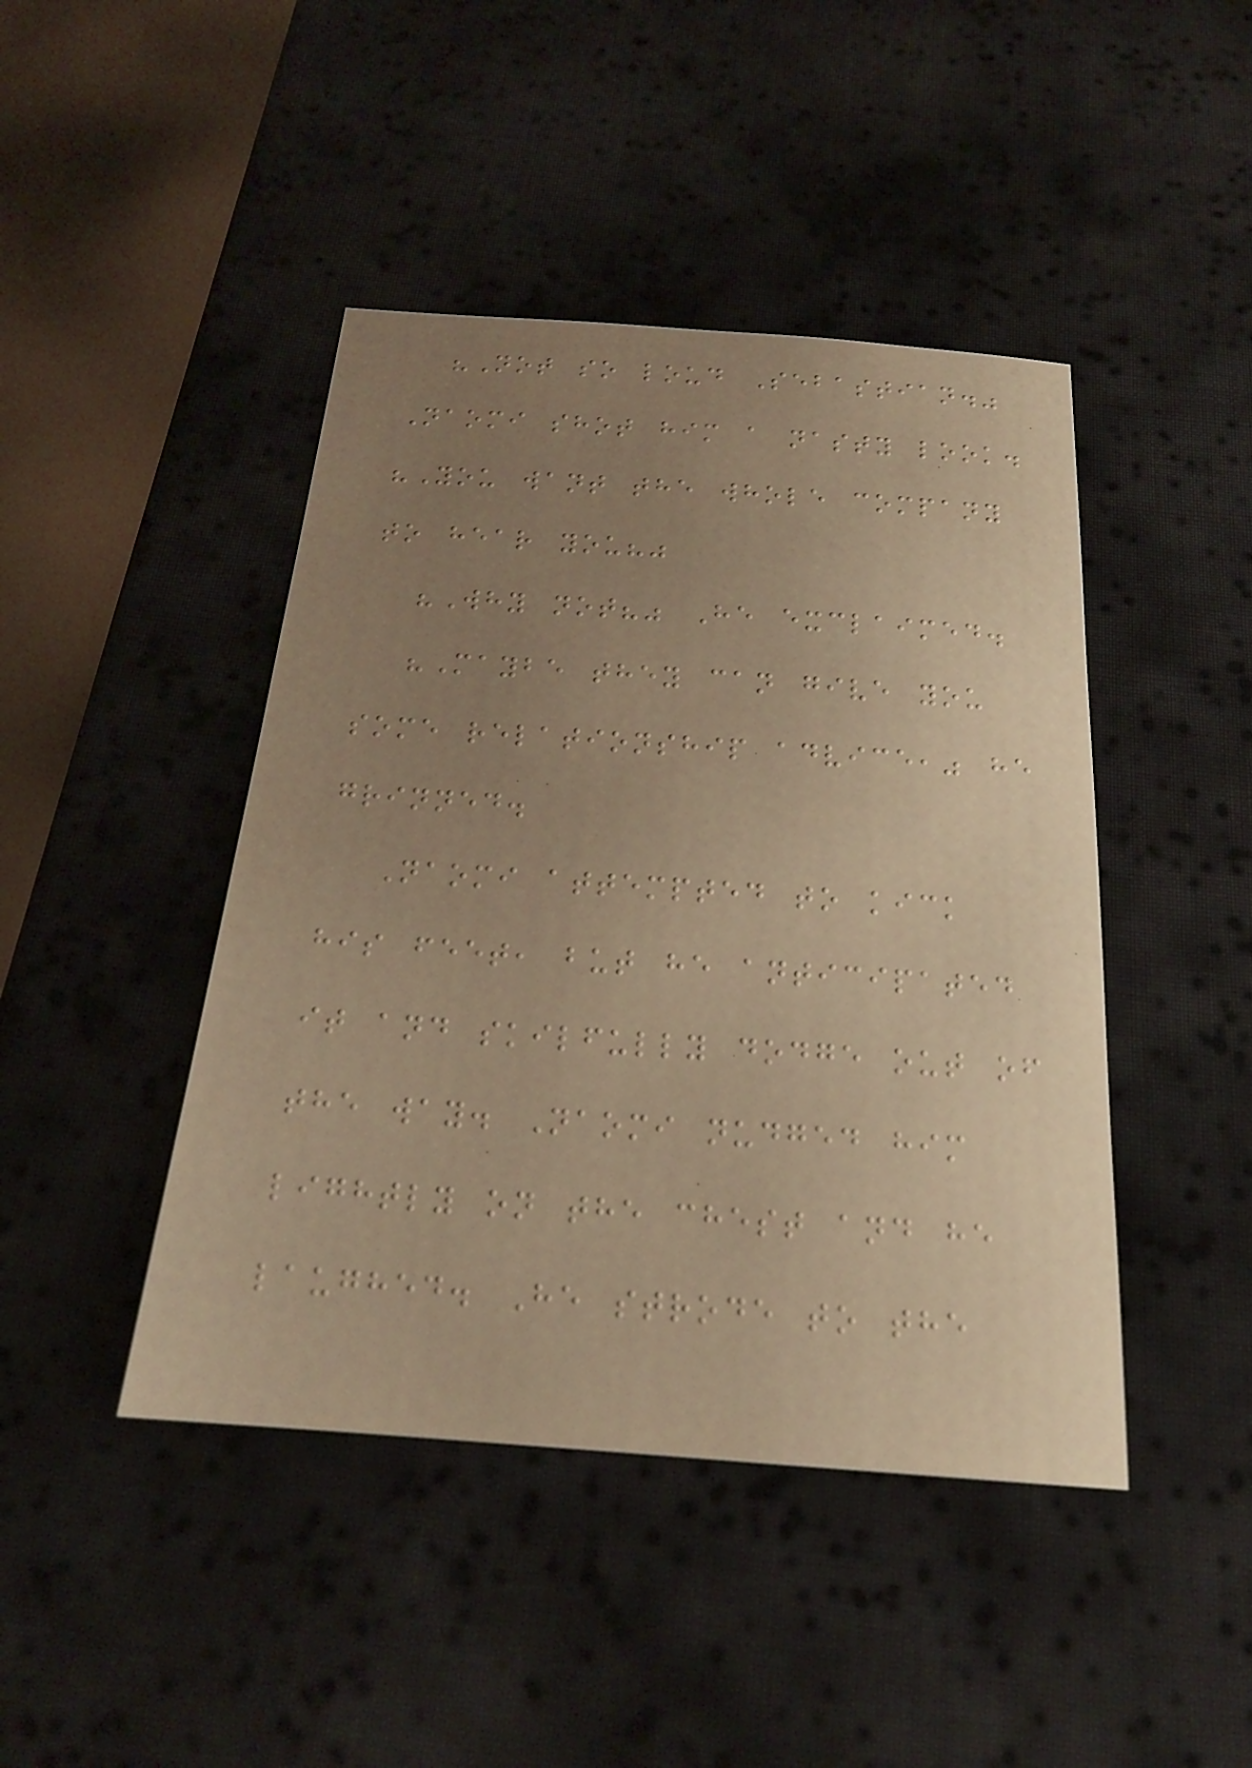"Not so loud Sebastian."
Naomi shot him a nasty look.
"You want the whole company
to hear you?"
"Why not?" He exclaimed.
"Maybe they can give you
some relationship advice," he
grinned.
Naomi attempted to kick
his feet, but he anticipated
it and skilfully dodge out of
the way. Naomi nudged him
lightly on the chest and he
laughed. He strode to the
